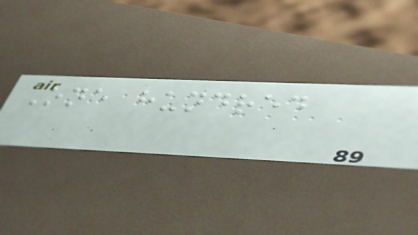One hundred
